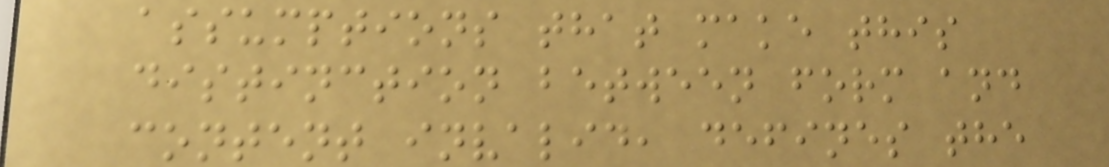assumptions that make this
distinction between form and
content invalid, defines the
